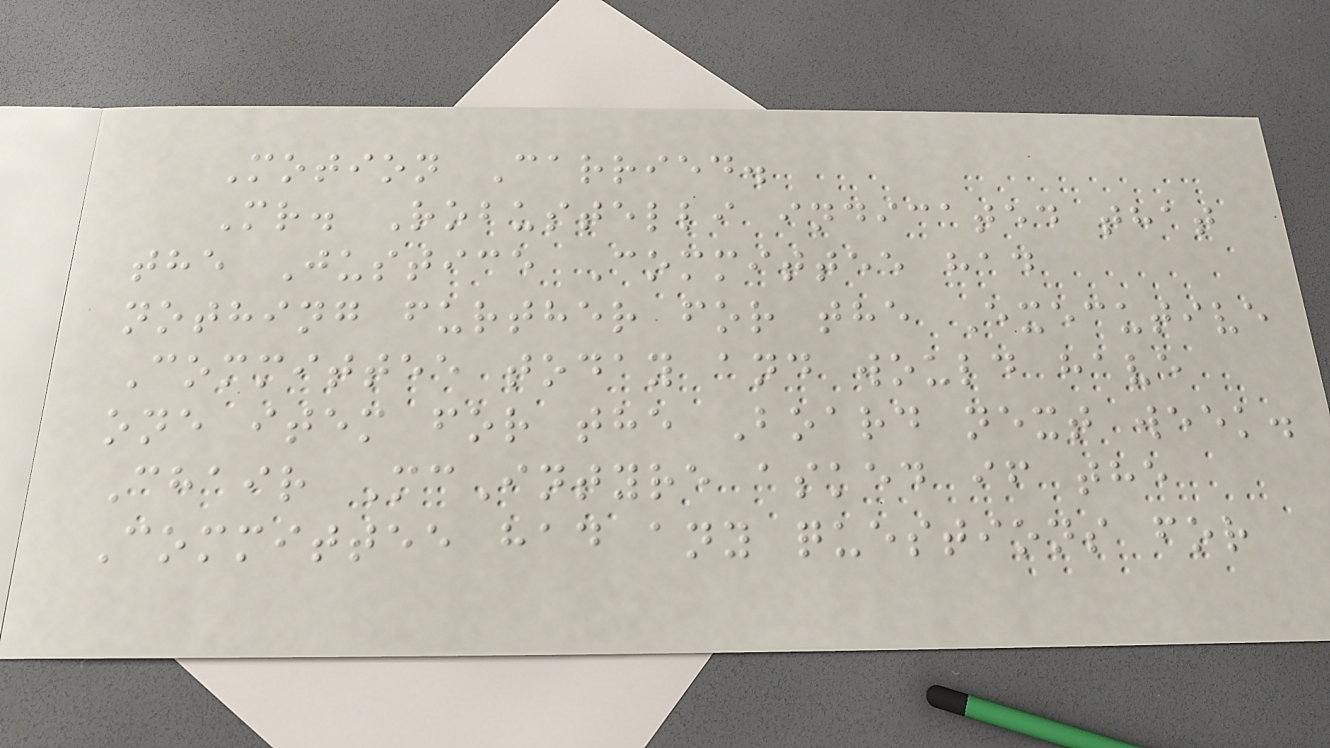Motion Carried.
Mr. Robustelli indicated that
the Justice Committee had
nothing further for the Executive
Committee today and would have
one item for the Board next week.
Chair McIntyre asked if the
Committee had any questions for
